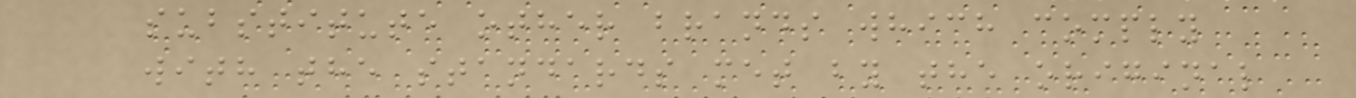substitute other brands which comply
with the standards met by the original
